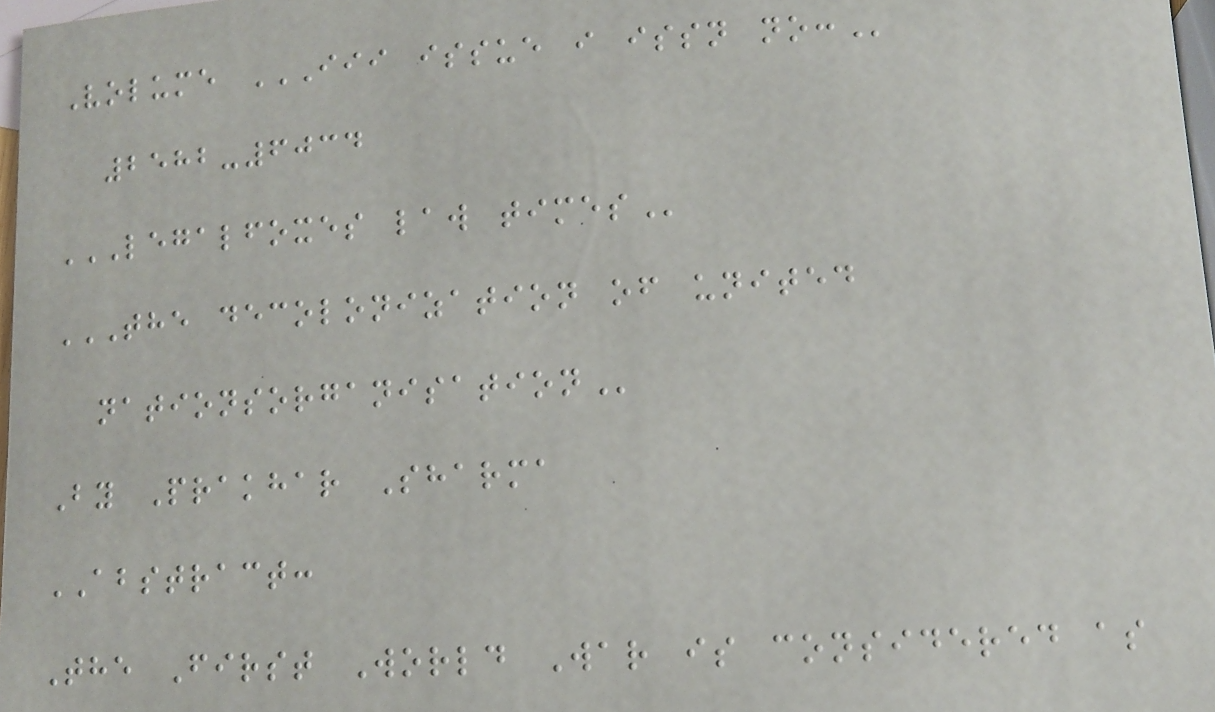Volume III ISSUE I ISSN NO:
2582-6034
LEGALFOXES LAW TIMES
THE DECOLONIZATION OF UNITED
NATIONSORGANISATION
By Prakhar Sharma
ABSTRACT:
The First World War is considered as
